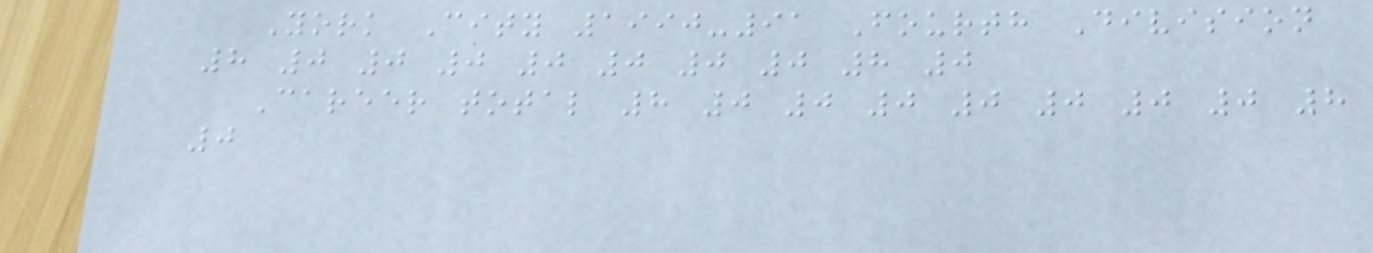York City 1990-91 Fourth Division
8 0 0 0 0 0 0 0 8 0
Career total 8 0 0 0 0 0 0 0 8
0
